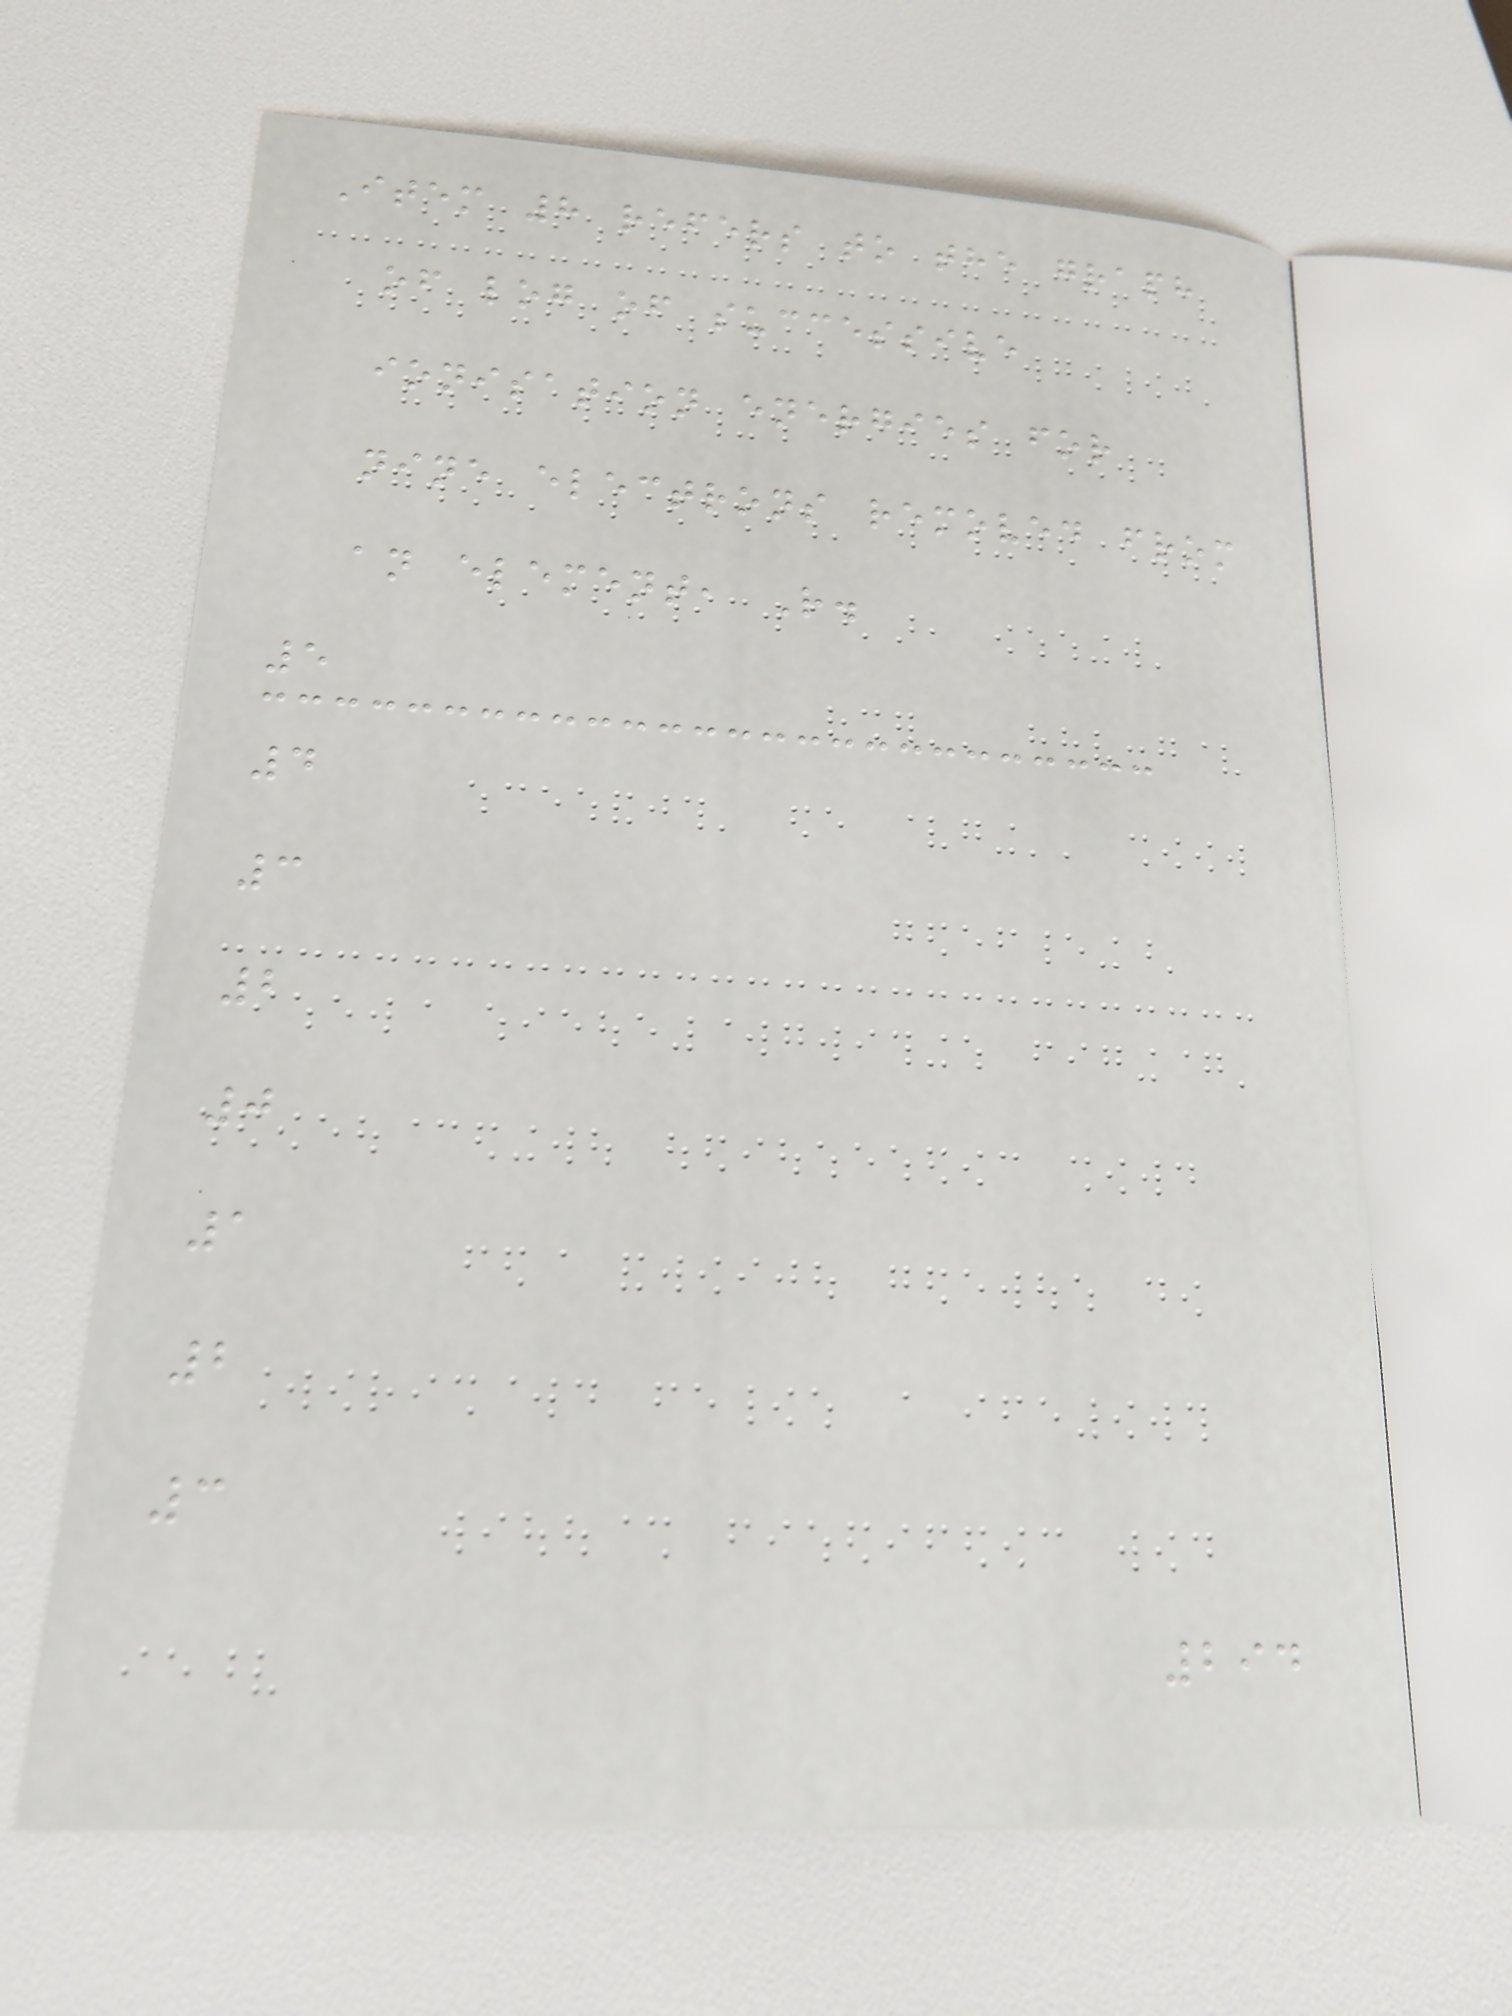Item 8 refers to the graph
of log of successive
ionisation energies for
nine electrons removed from
an element, R.
5
4
3
2
0
1
2
3
294
